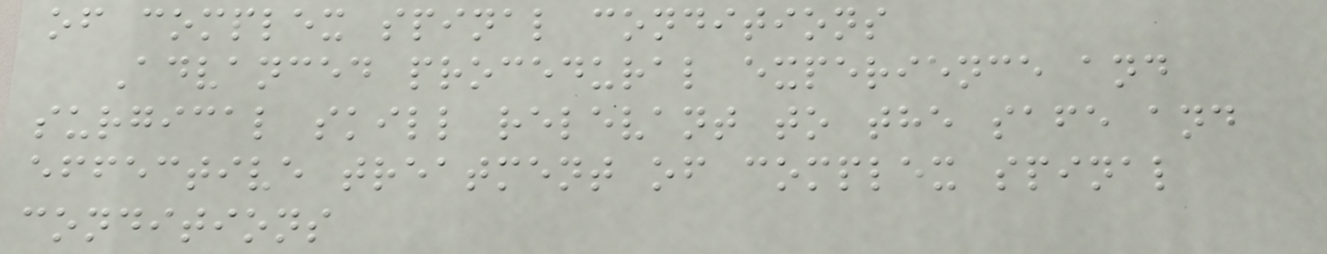of complex spinal conditions
Advanced procedural experience and
surgical skill relevant to the safe and
effective treatment of complex spinal
conditions
